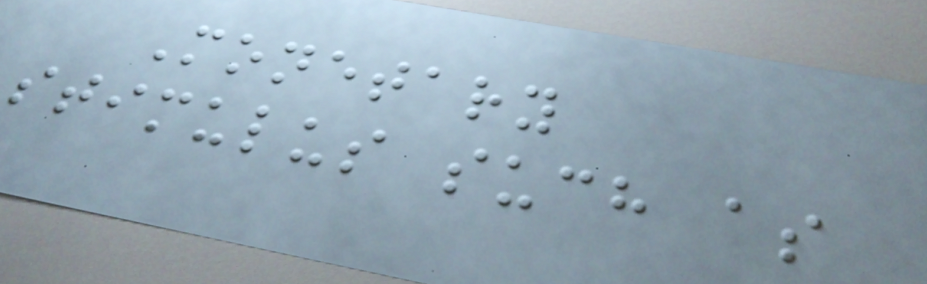Monetary
stimulus such as
